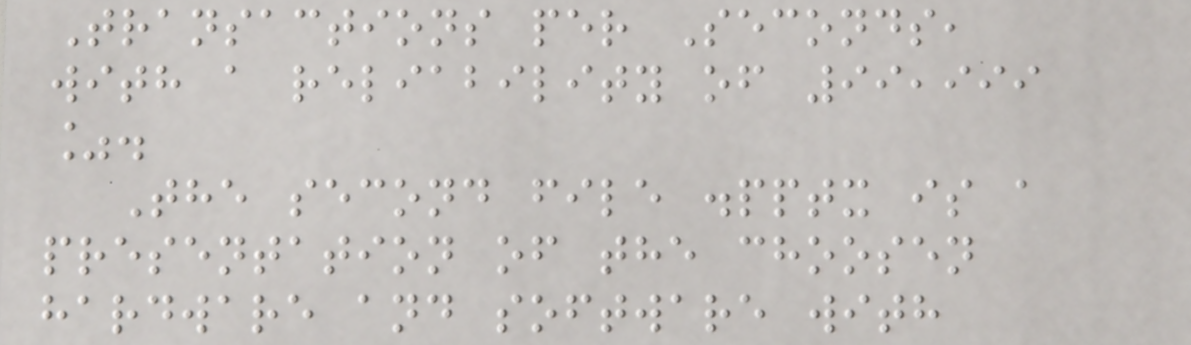Transactions per Seconds,
with a reliability of 99,999
%.
The second file .pptx is a
presentation of the choosen
hardware and software with
